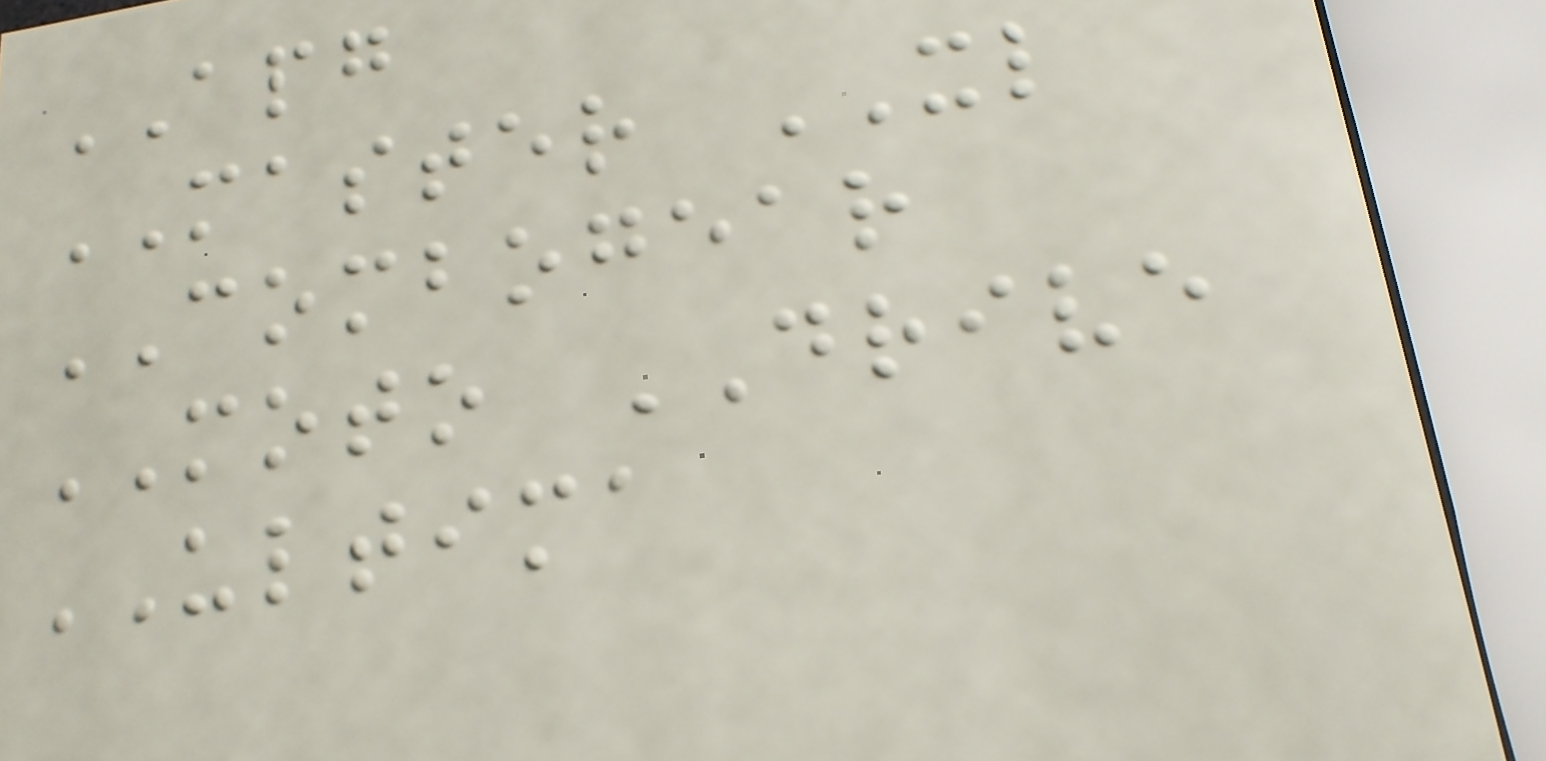APG
MASTER XL
COMBOGEAR
MOTO DRIVE
ULTIMA
